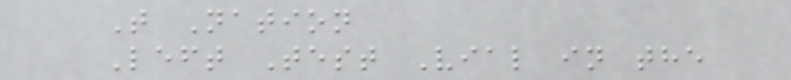T Nation
Left Test Vial in the
